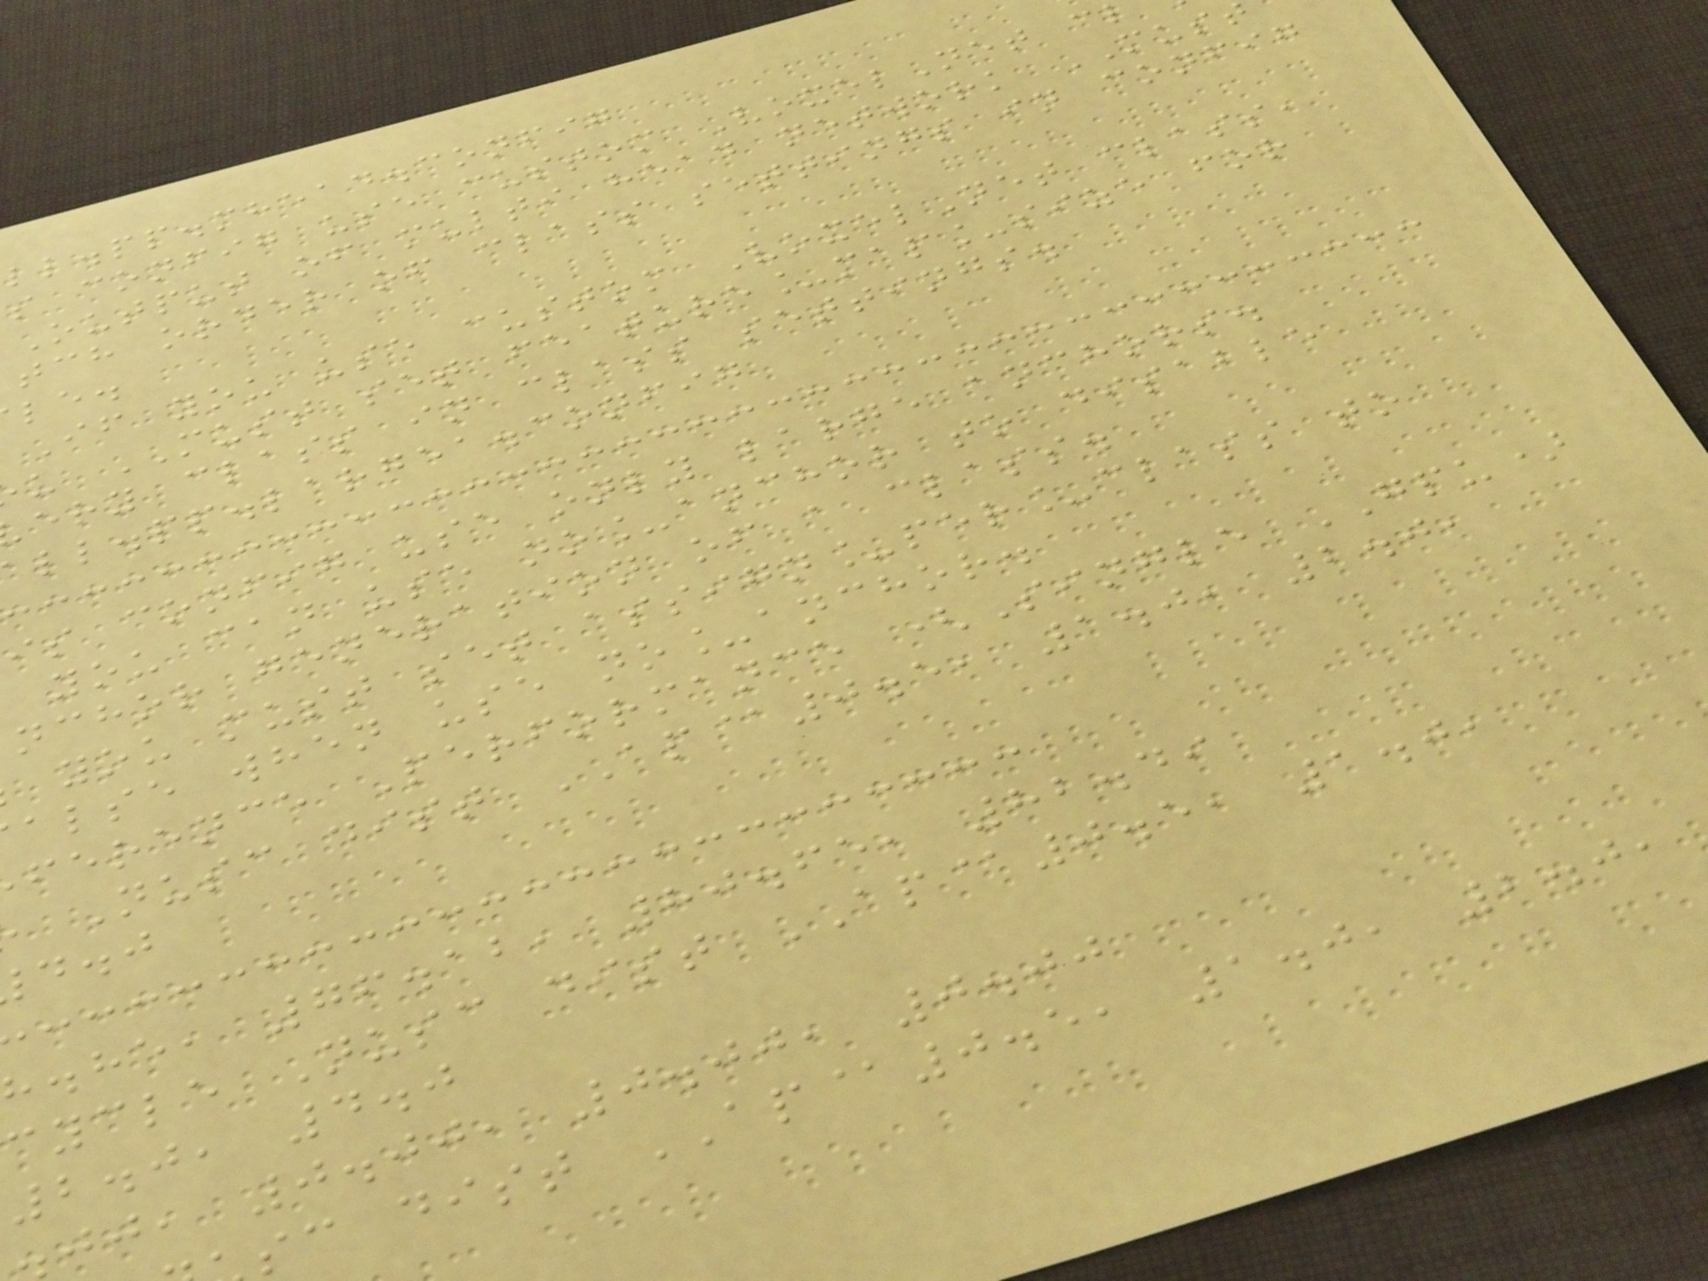ll.pp.mhead.config
s config use custom VoxelNet c
Output of multi head network MUS
tch order of class settings in config
If you use custom VoxelNet class,
u MUST set feature_map_size for
ery class in class settings.
ll.pp.largea.config
is config use only large anchors.
you can use no_anchor to disable
nchor generation of a class.
you must set assign_per_class to
alse when use no_anchor.
ference Performance (Single GPU)
Nusc dist AP@0.5, 1.0, 2.0,
.he, 76.12, 80.65, 82.49
cycle Nusc dist AP@0.5, 1.0,
2.0, 4.0
jj, 0.00, 0.00, 0.00
sc dist AP@0.5, 1.0, 2.0,
